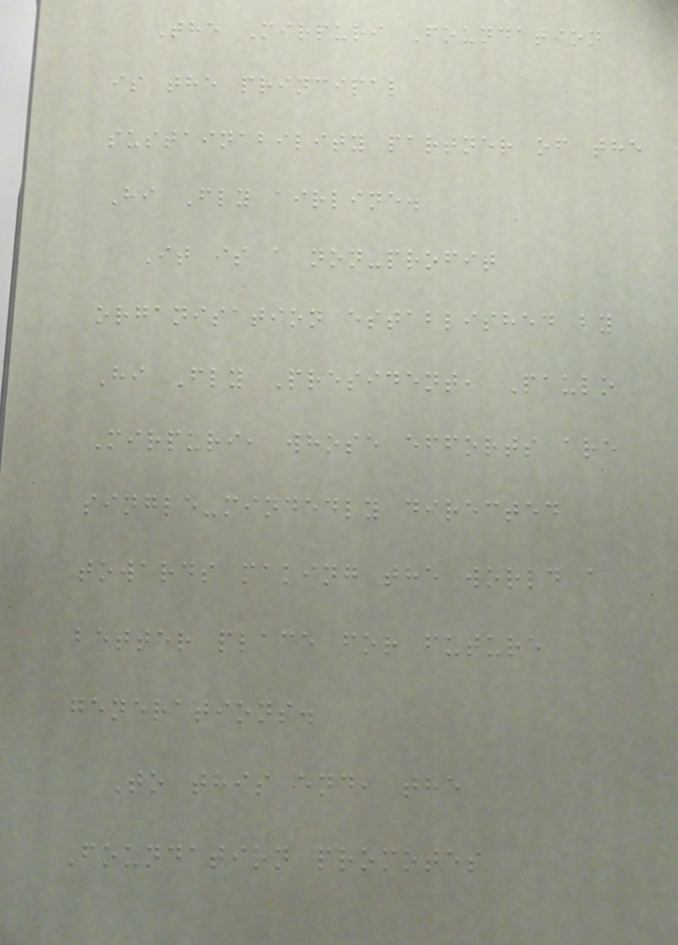The Mirpuri Foundation
is the principal
sustainability partner of the
Hi Fly airline.
It is a non-profit
organisation established by
Hi Fly President, Paulo
Mirpuri, whose efforts are
single-mindedly directed
towards making the world a
better place for future
generations.
To this end, the
Foundation promotes
